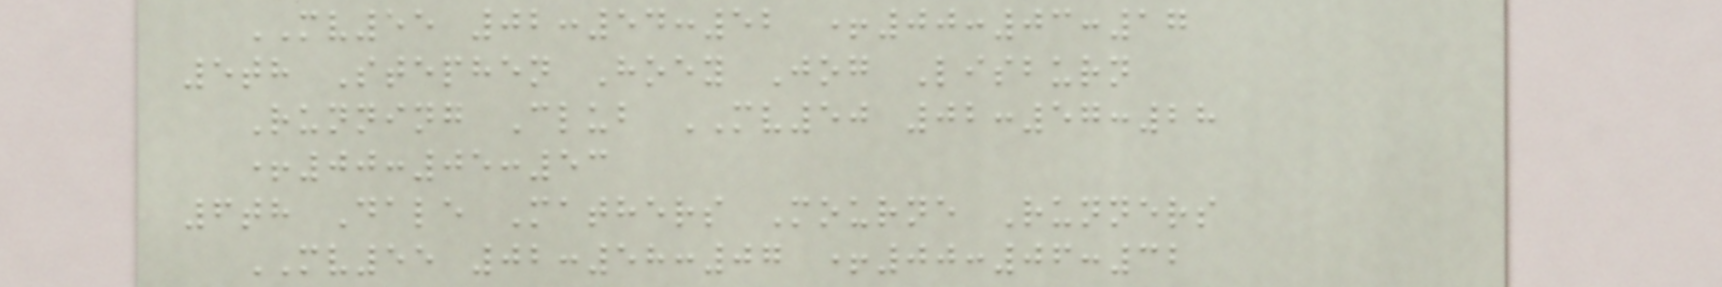MV55 02:54:52 +00:03:17
5th Stephen Hoey Jog Lisburn
Running Club MV50 02:57:28
+00:05:53
6th Dale Mathers Mourne Runners
MV55 02:58:07 +00:06:32
